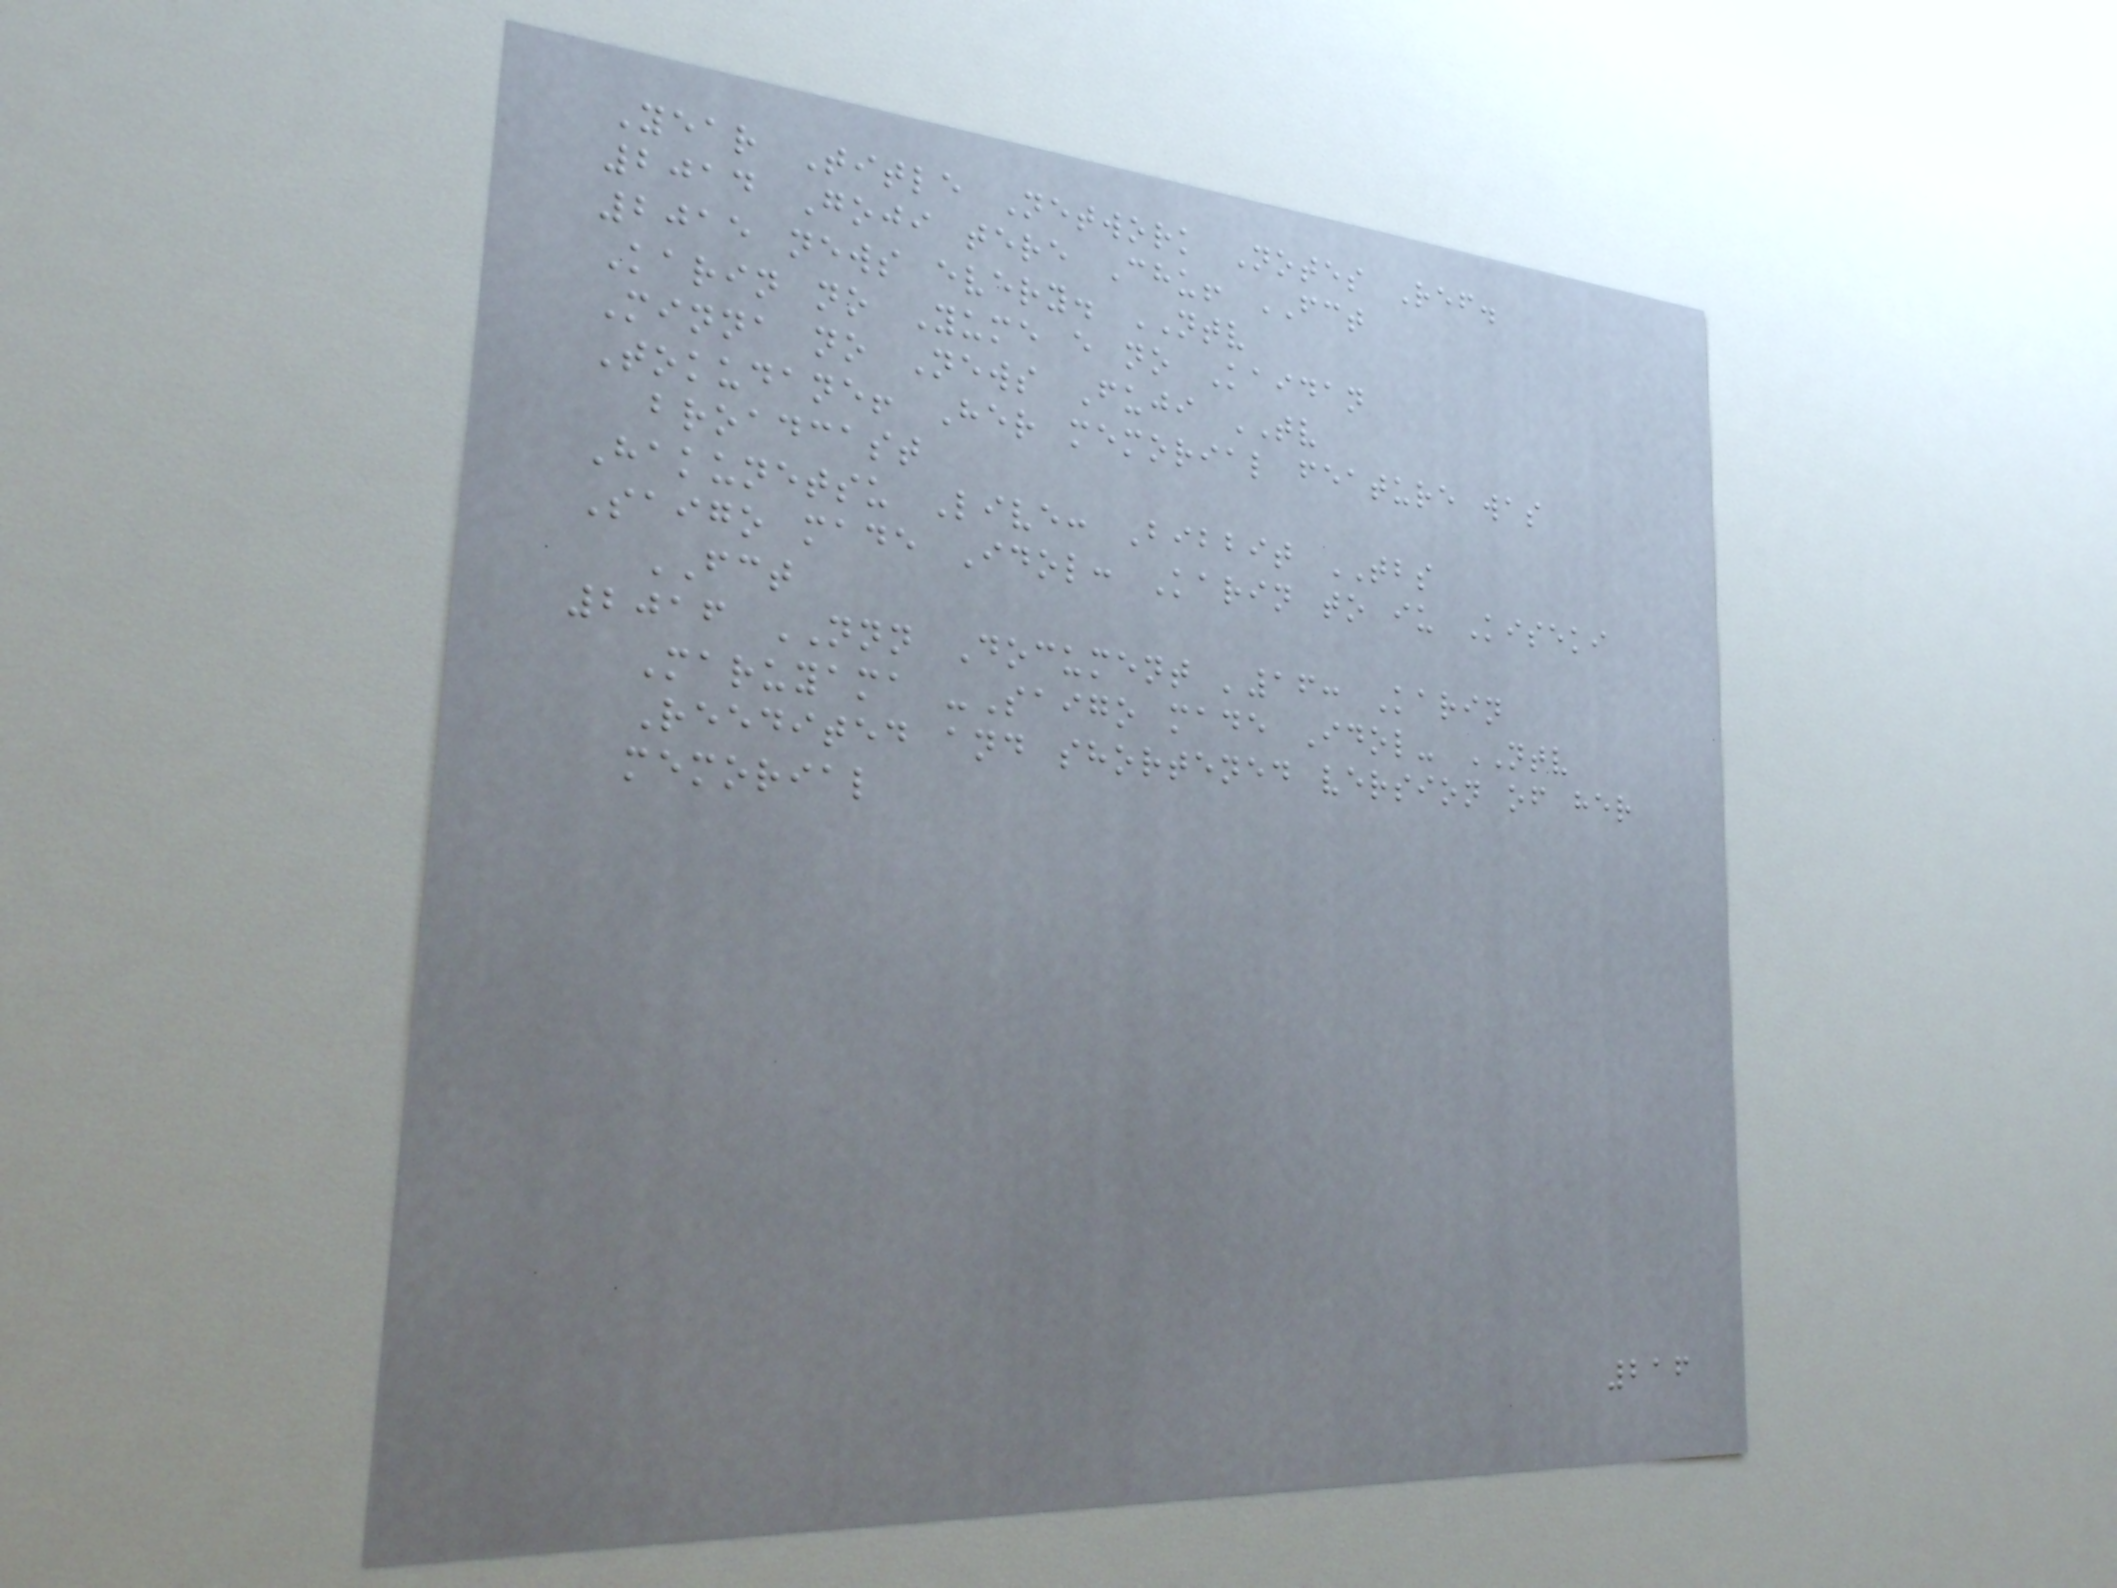Year Title Network Notes Ref.
2014 Goji tere Chu! FCT
2015 news every. NTV
Karin no Yume e no Kaidan
Minna no News Fuji TV
Tokudane! Her memorial feature was
broadcast
Hakunetsu Live: Bibbit TBS
Saigo made Idol: Karin to iu Kiseki
FCT
2016 NNN Document '16: Karin
Maruyama -Saigo made Idol- NTV
Reedited and shortened version of her
memorial
216
